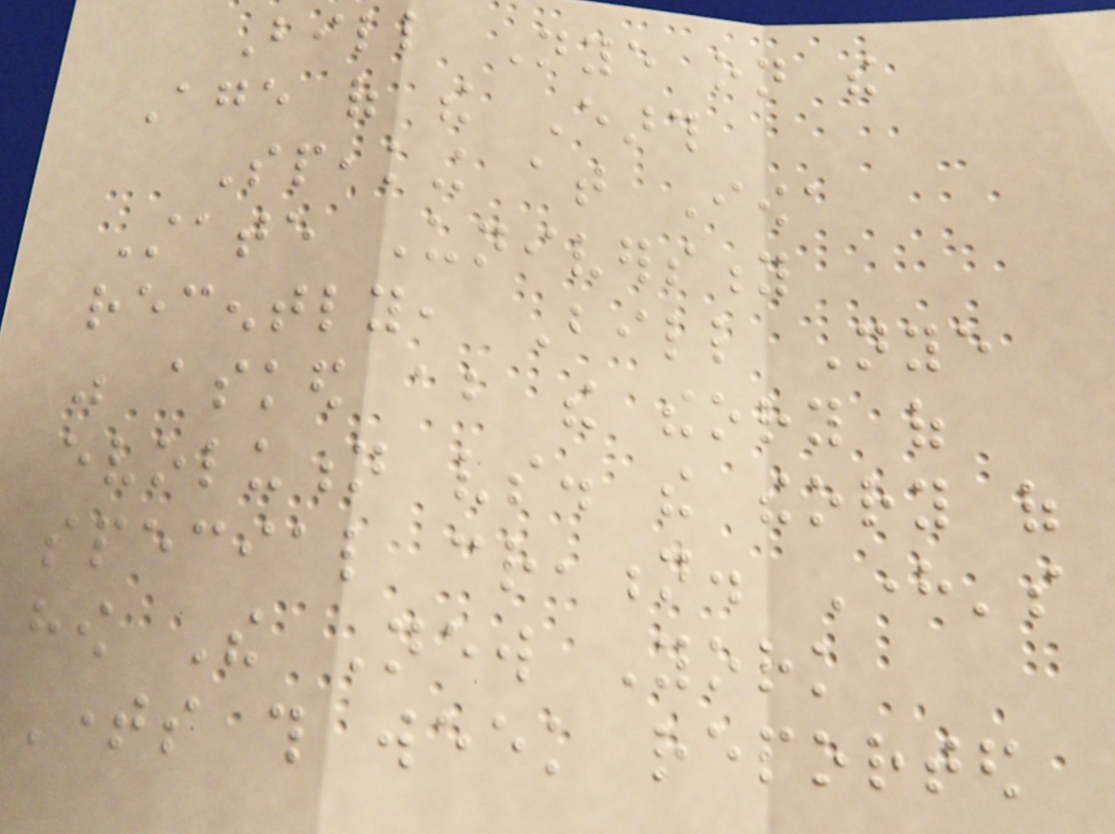Bill Nye on the
Age of the Earth
Speaking at Iowa
State University
recently, Bill Nye
was asked about the theory of
evolution vs. the theory of
special creation. Here's
how The New York
Times this week reported
